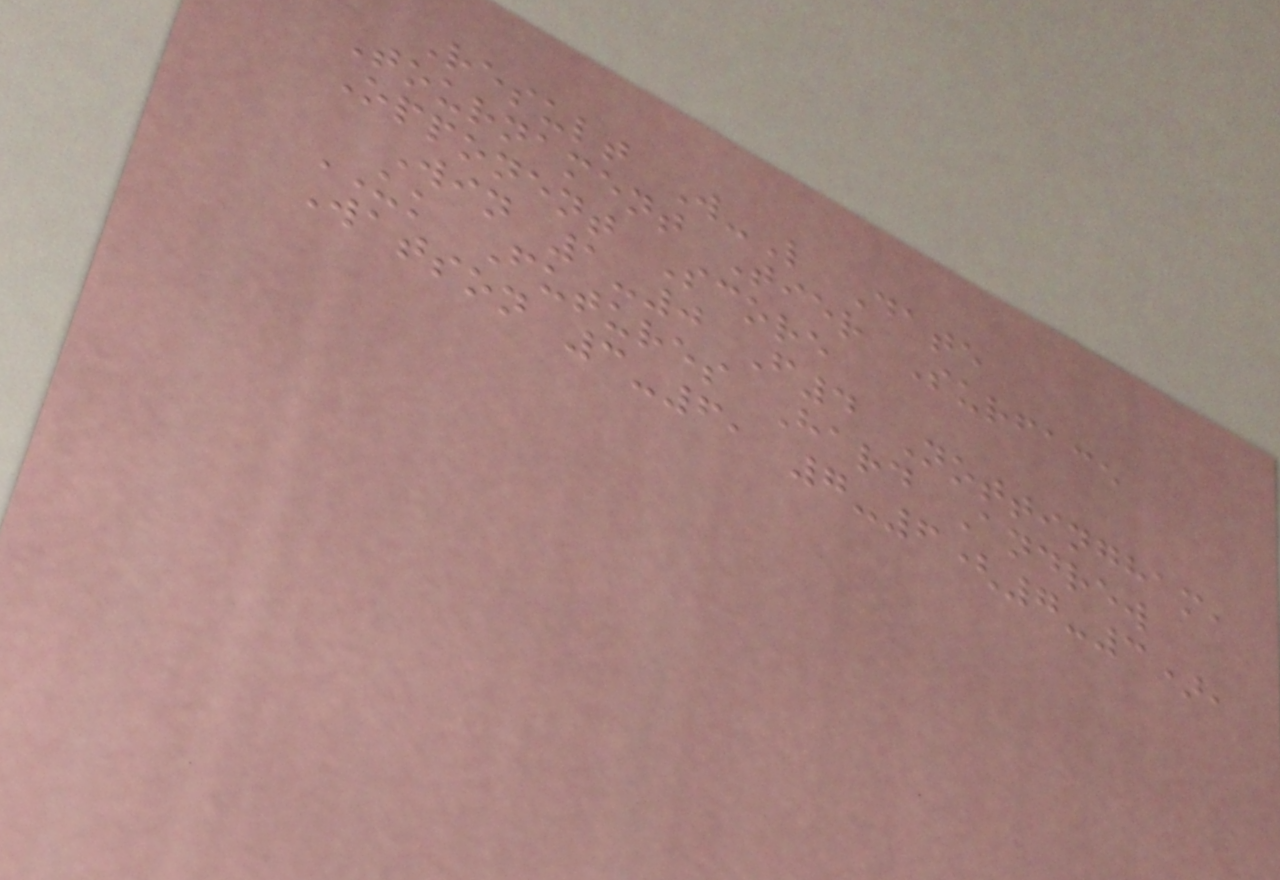Result W-L Date
Tournament Tier Surface
Opponent Score
Win 1-0 F4 Nottingham,
UK Futures Hard Andrew
Watson 3-6, 7-6(7-3),
